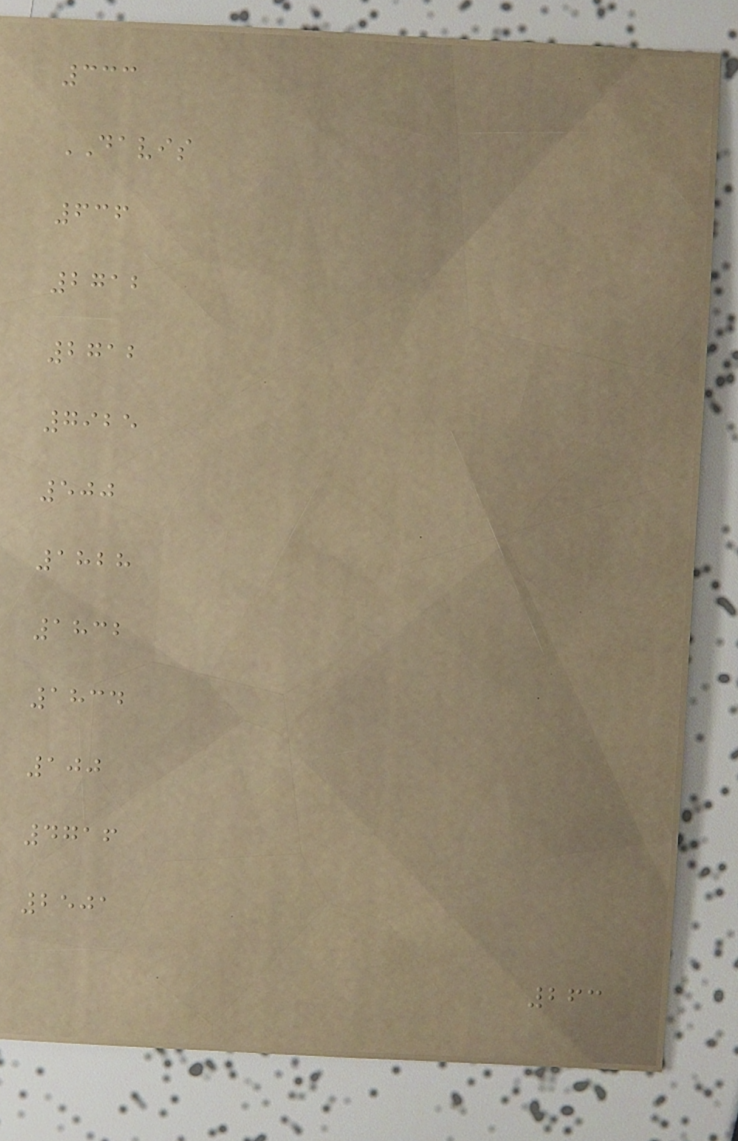333
DAVIS
636
2712
2712
7925
500
1828
1832
1834
100
4716
2501
263
